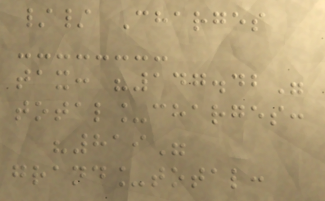// Charges
tax: "147.42"
total_charges:
"819"
grand_total:
